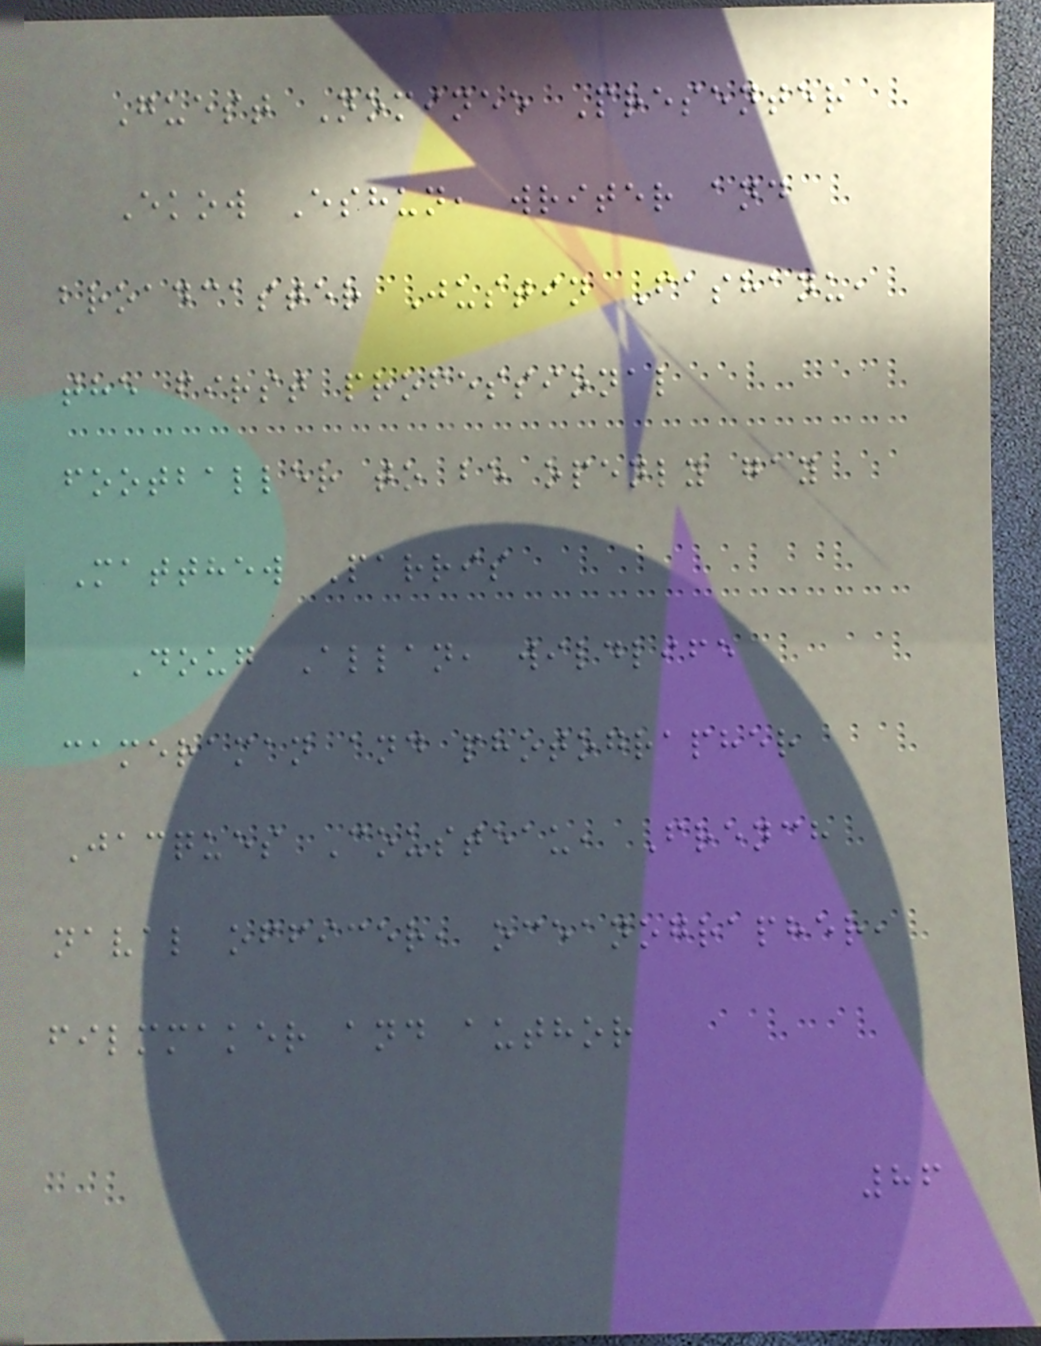Guest Nominee Presenter
Ekow Eshun, writer and
broadcaster Justin Fashanu,
the first professional
footballer to be openly gay
Matthew Parris
Doug Allan, wildlife
cameraman and photographer
Jacques Cousteau, French
naval officer, oceanographer,
filmmaker and author
86
